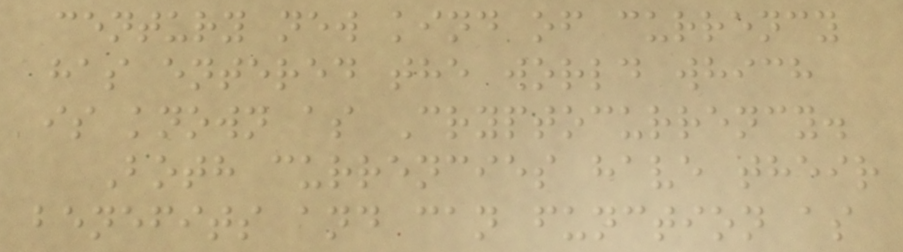century new kind of currency
has entered the world which
is known as Cryptocurrency.
Both currencies have their
benefits and can function as
